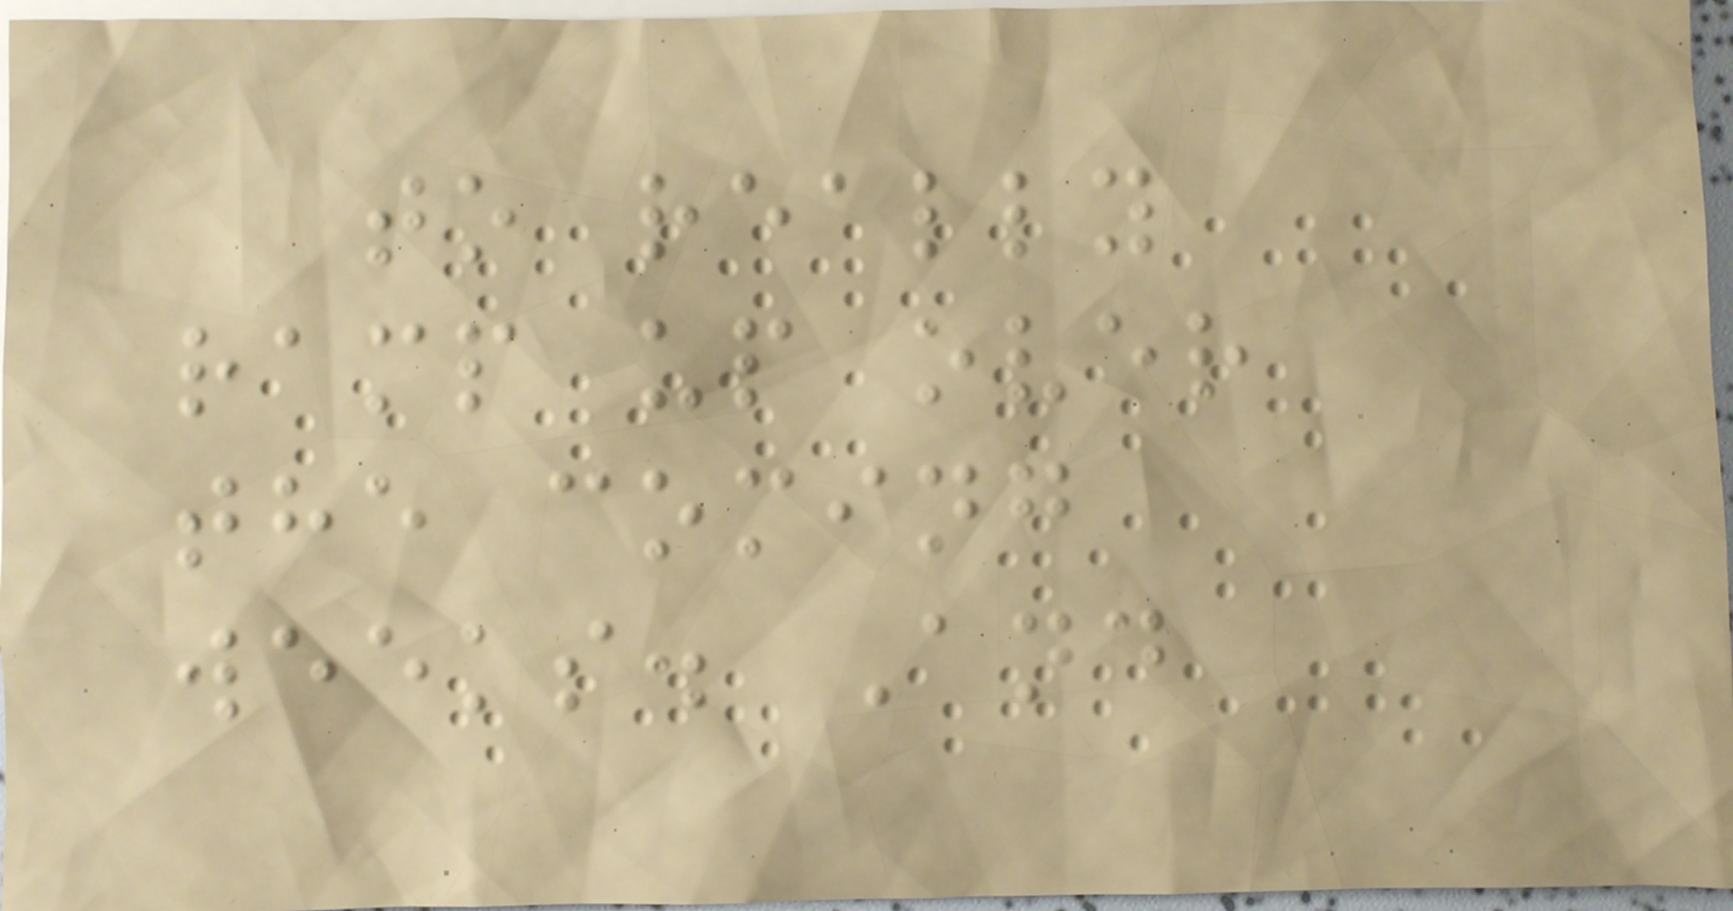to really
ramp up over
the coming
weeks. And
